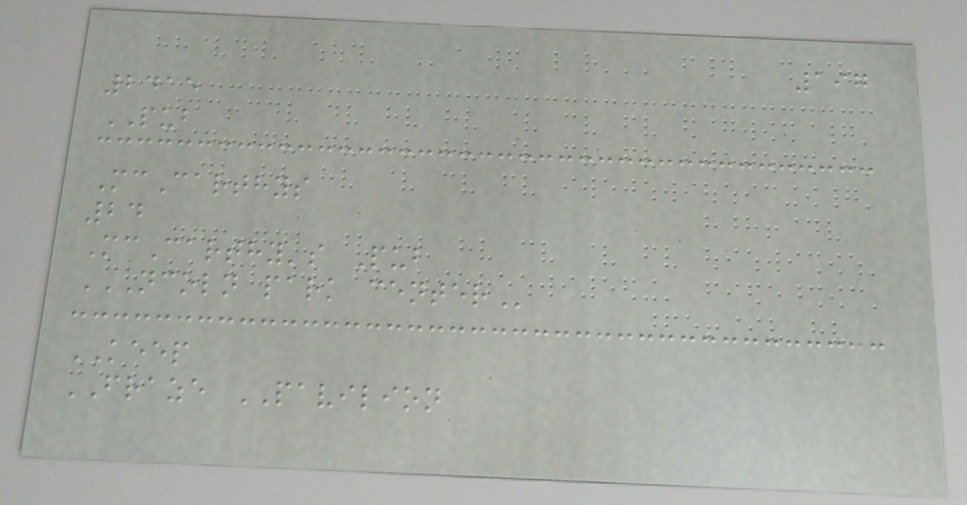197
2415
PUB
McCarthys
24
McCarthy's Pub
NCOLN PARK CENTER
KEEP
FRAZE PAVILION
